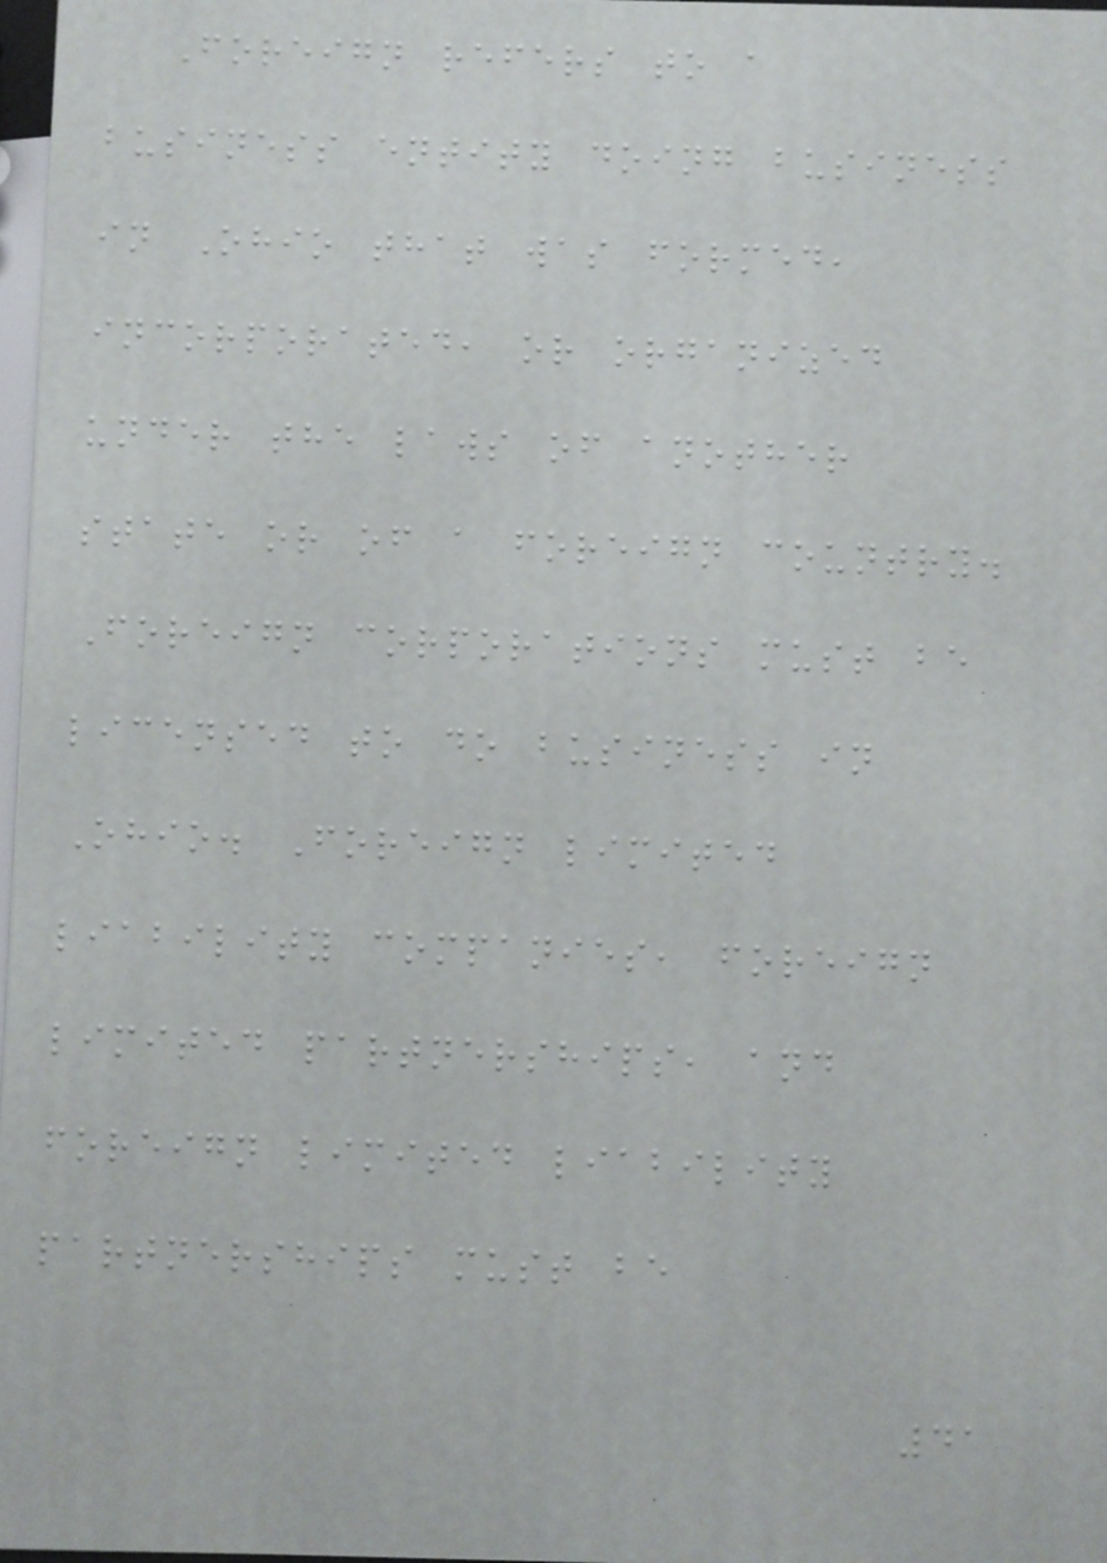Foreign refers to a
business entity doing business
in Ohio that was formed,
incorporated, or organized
under the laws of another
state or of a foreign country.
Foreign corporations must be
licensed to do business in
Ohio. Foreign limited
liability companies, foreign
limited partnerships, and
foreign limited liability
partnerships must be
41
